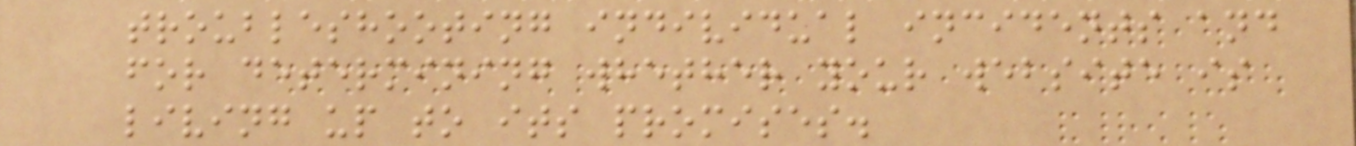troubleshooting individual incidents and
for determining whether your website is
living up to its promises.
